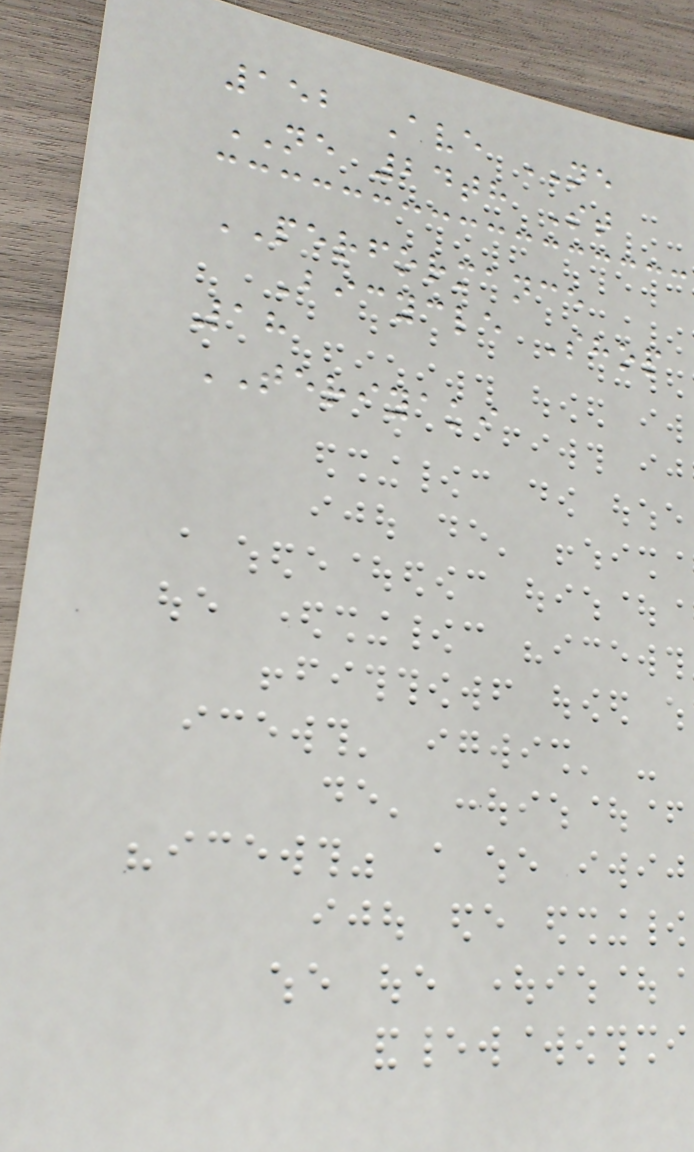152 Ave NE
NE 24th St
PERFORMANCE
Bicycle Shop
18
TERIYAKI
